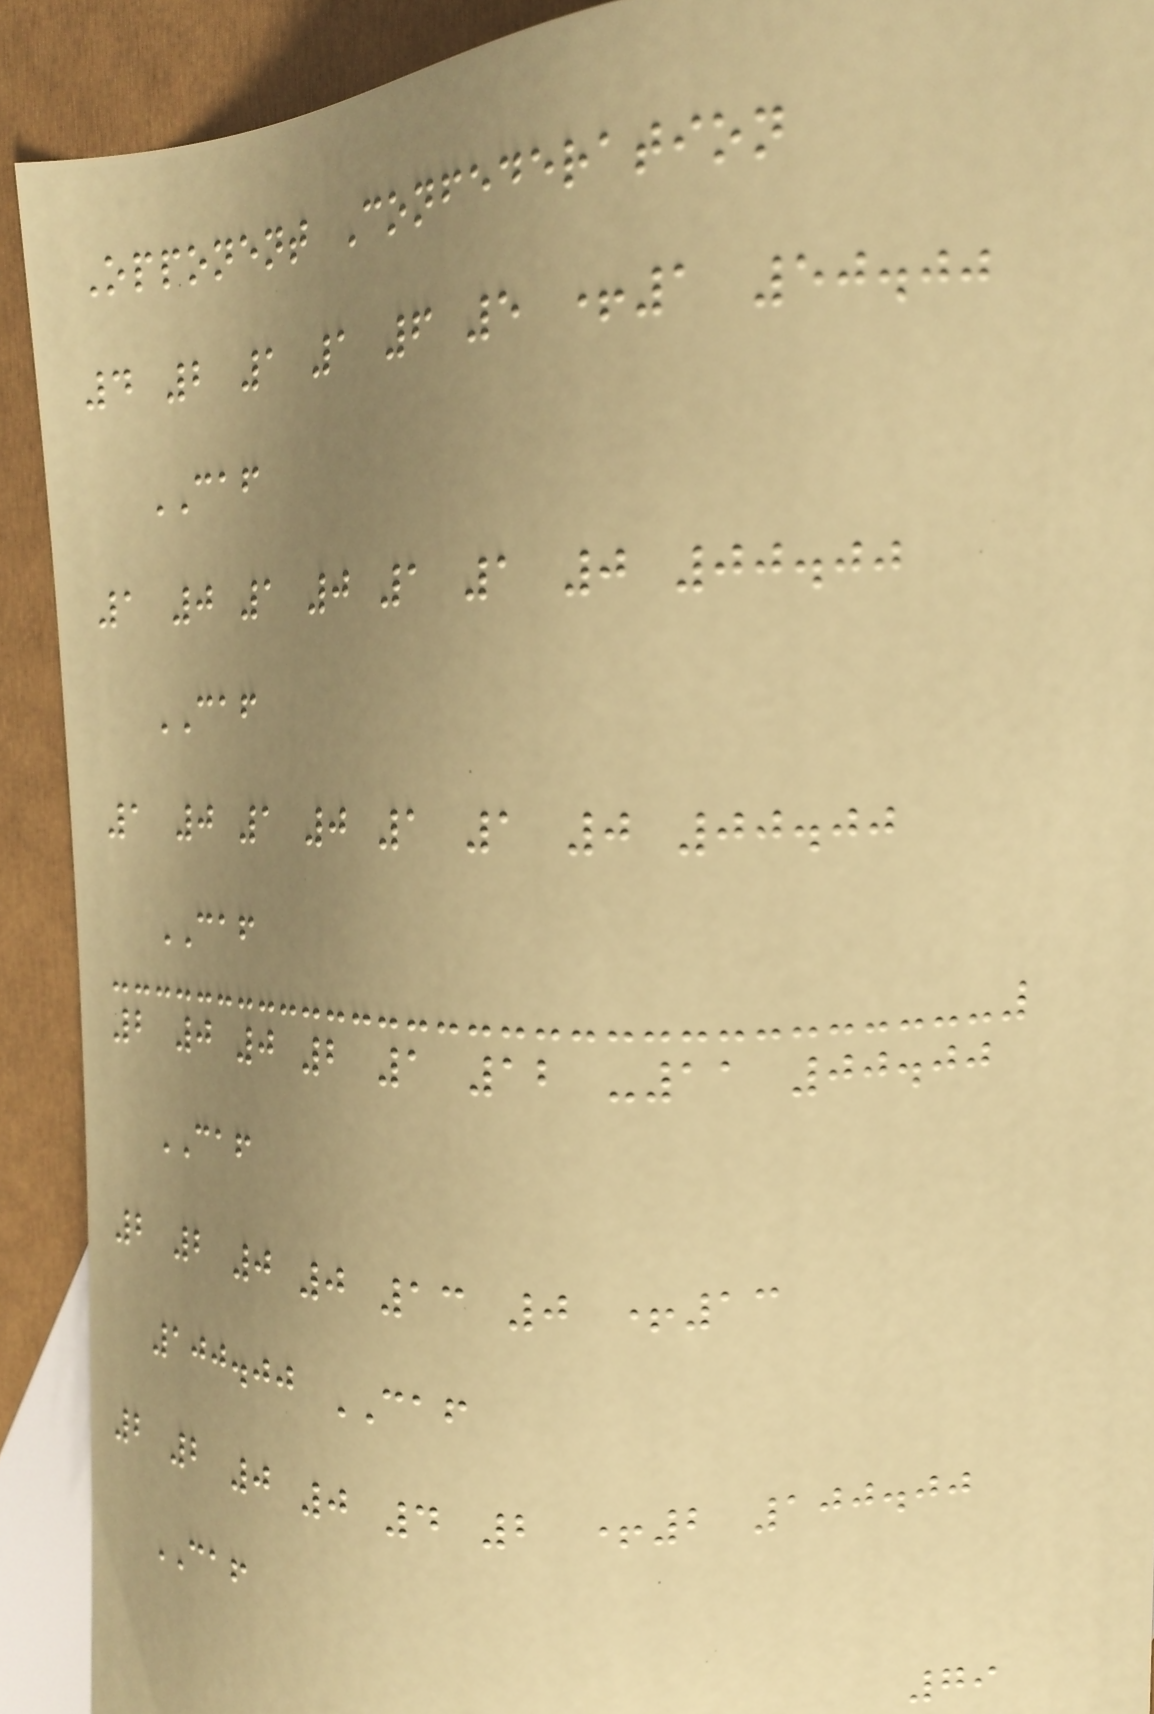Opponent Confederation
4 2 1 1 6 5 +1 50.00
CAF
1 0 1 0 1 1 0 00.00
CAF
1 0 1 0 1 1 0 00.00
CAF
2 0 0 2 1 12 -11 00.00
CAF
2 2 0 0 13 0 +13
100.00 CAF
2 2 0 0 4 2 +2 100.00
CAF
79
